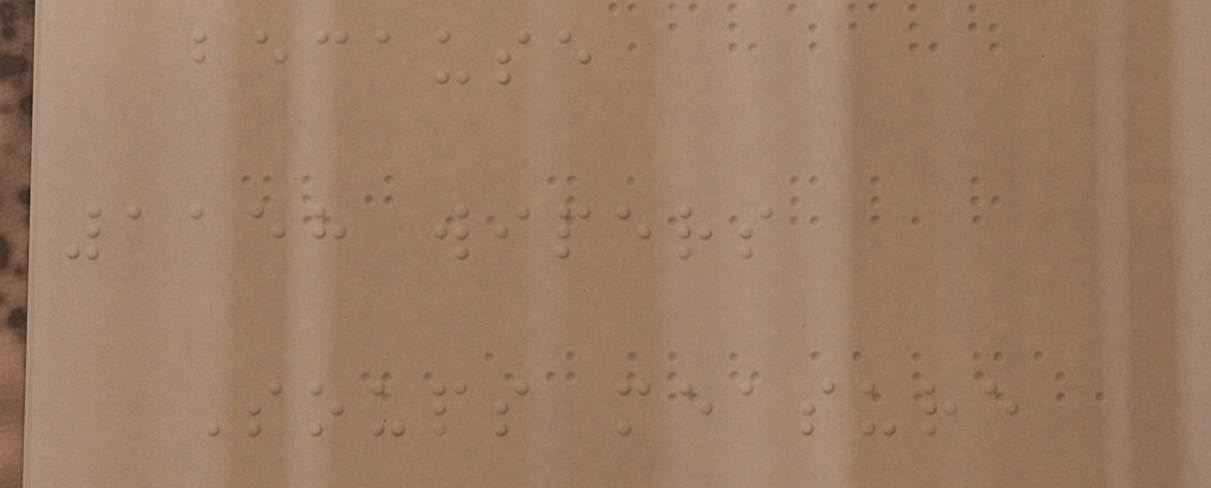because
1158 wipers
Soups measure
